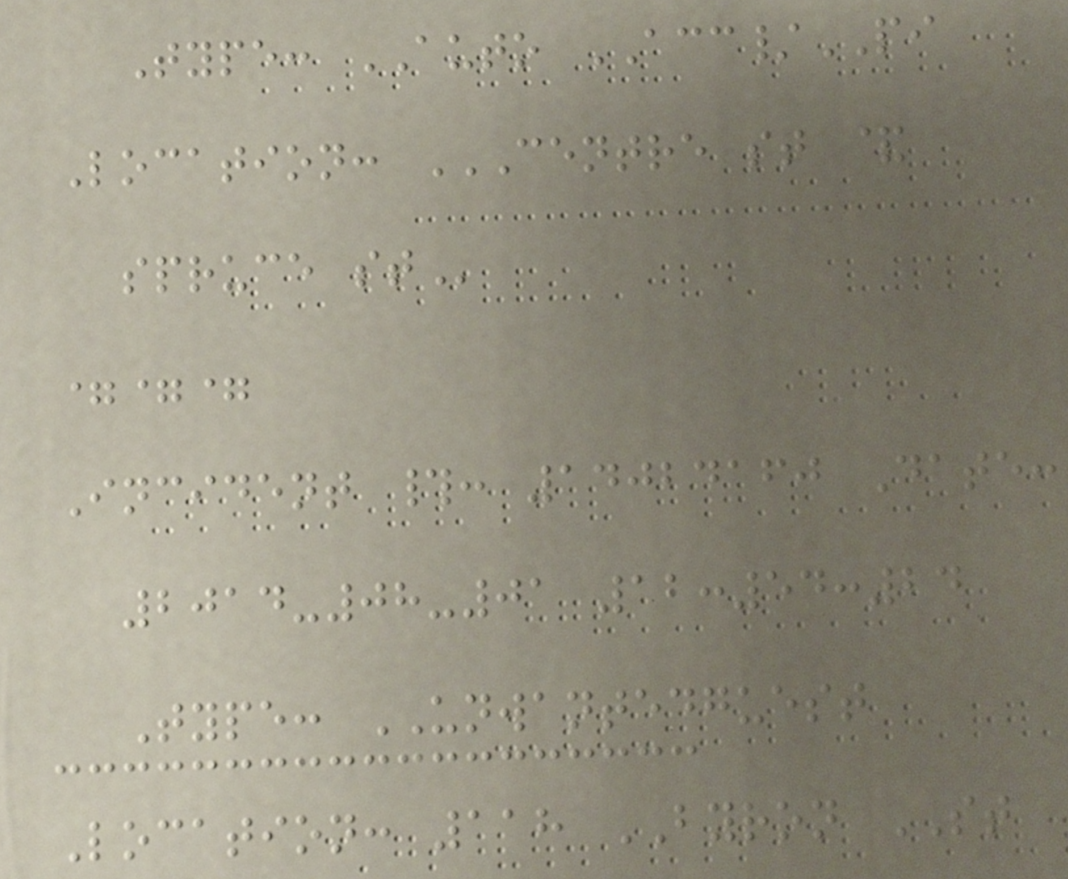Type: AUTO ACC/PI
Location: CENTRE ST &
SPRUCE ST
===
Incident #: 14024160 Date:
2014-08-01 12:54:24
Type: UNWANTEDGUEST
Location: 118 BYRON ST
